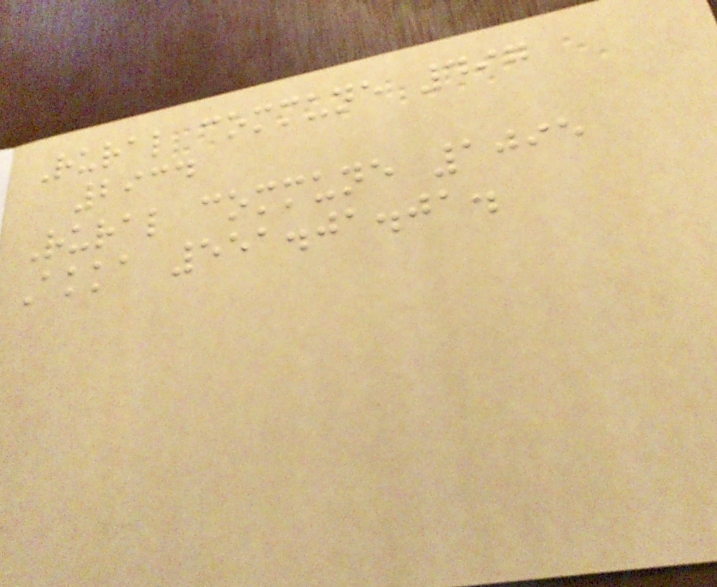Rural commune 497
2934
Rural commune 1095
Akka 551.01.01.
